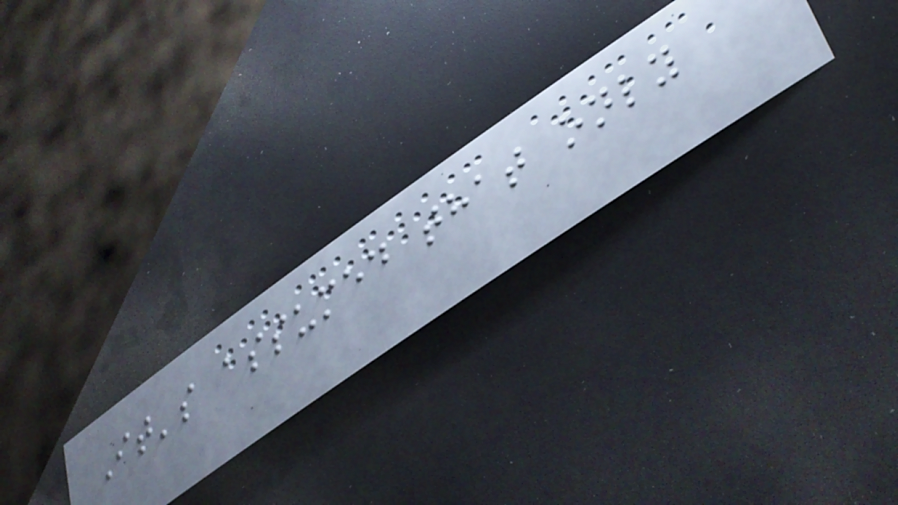It's assumed that only
